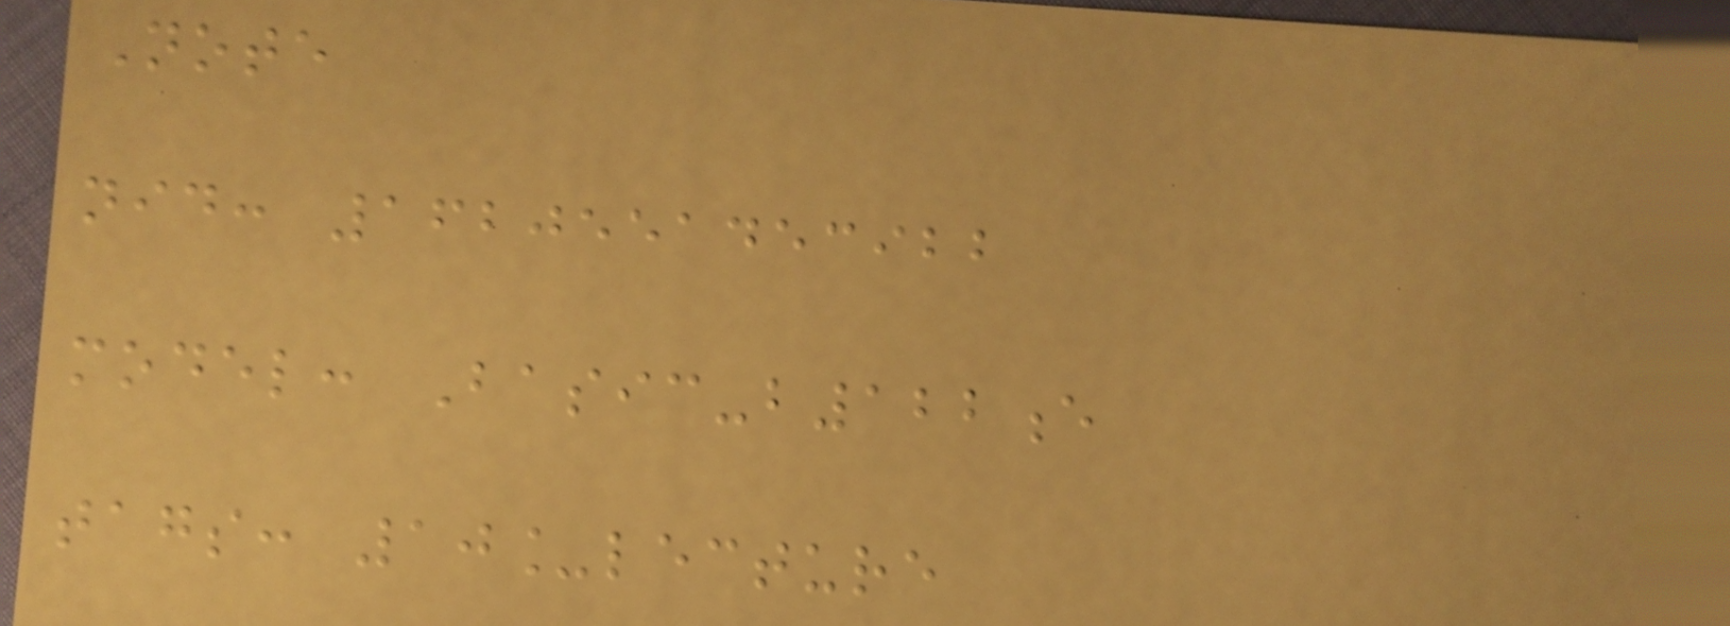Note
nid: 1620551453922
model: Basic-b122e
tags: 10_lecture
